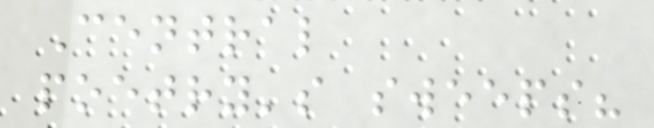Central
poetry's sweeps?
